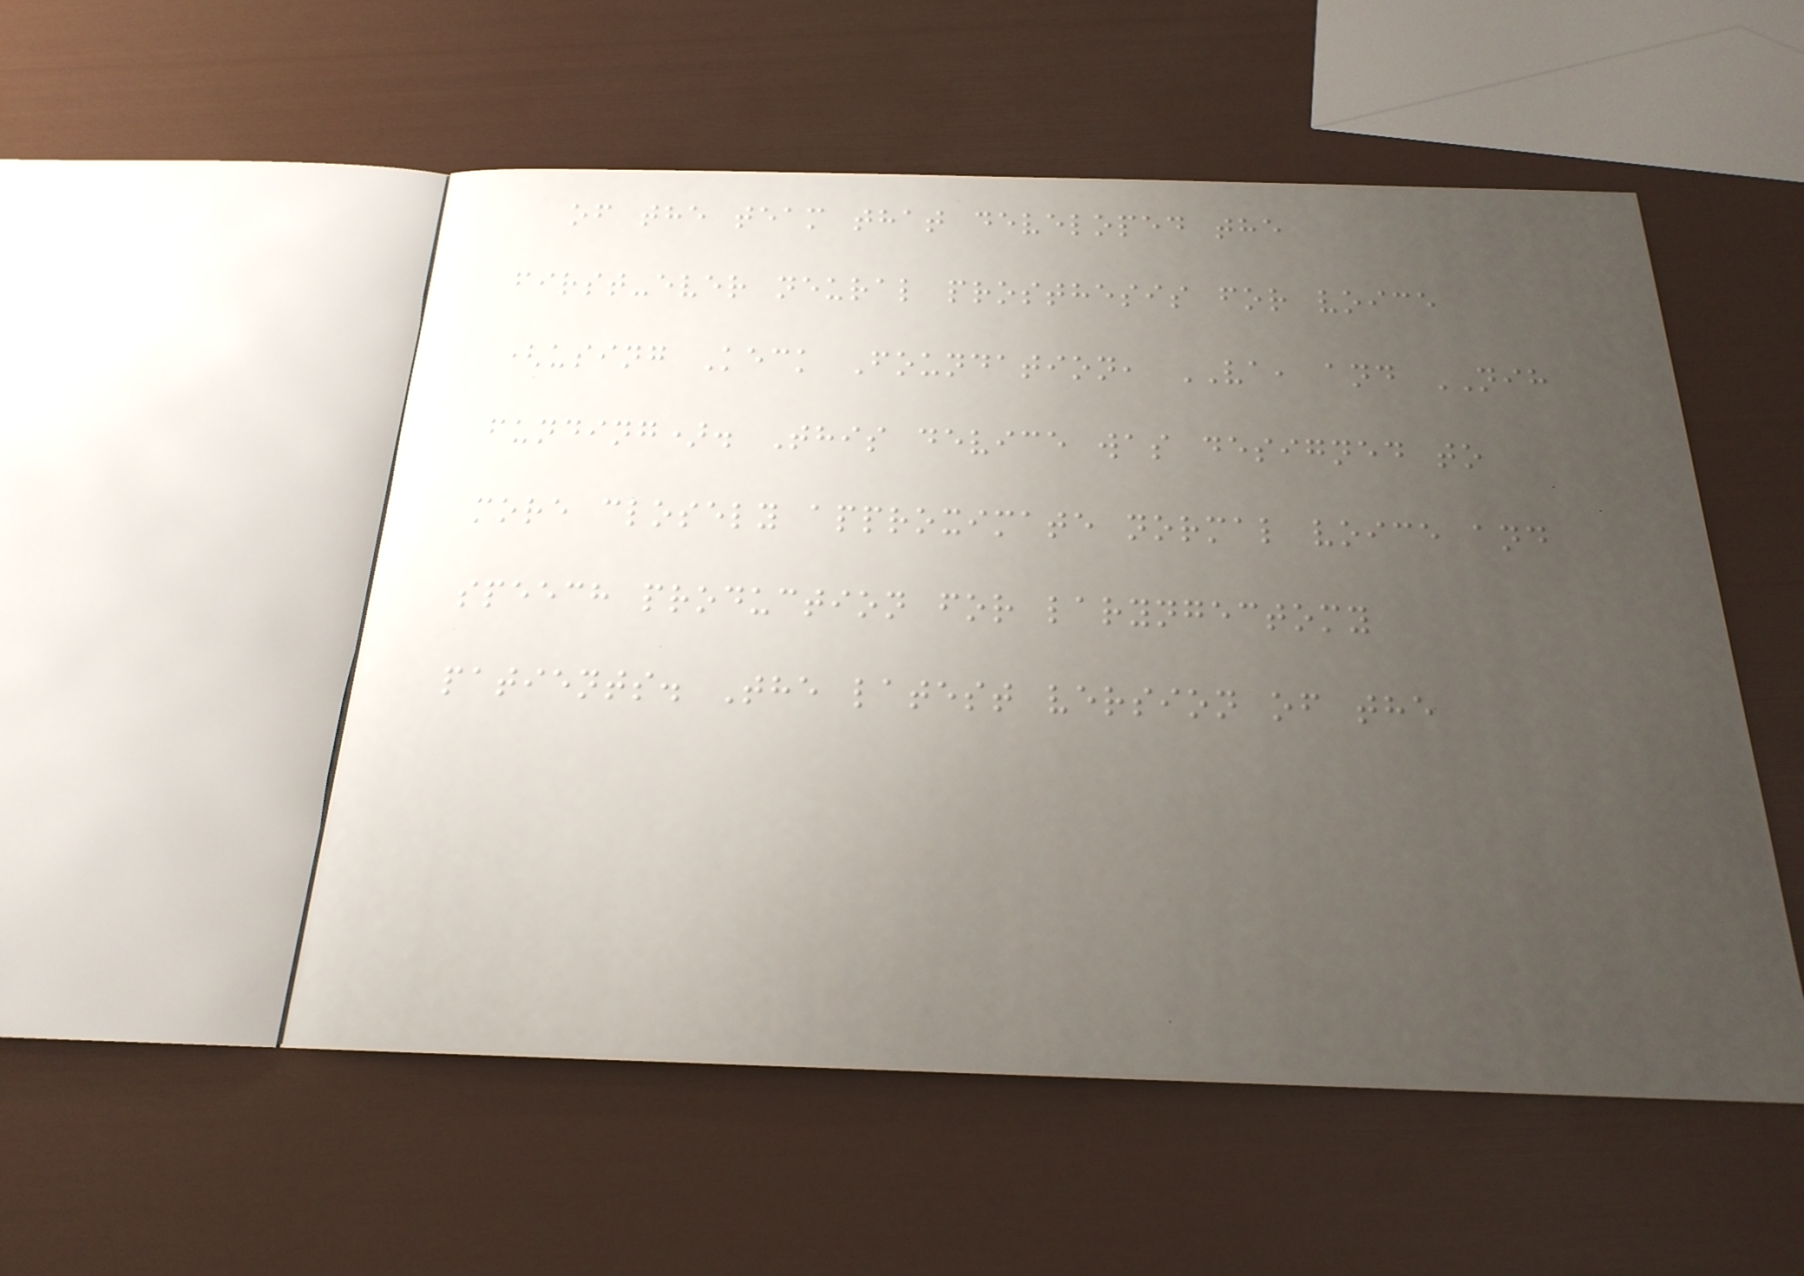of the team that developed the
first-ever neural prosthesis for voice
(using Keck Foundation, VA, and NIH
funding). This device was designed to
more closely approximate normal voice and
speech production for laryngectomy
patients. The latest version of the
